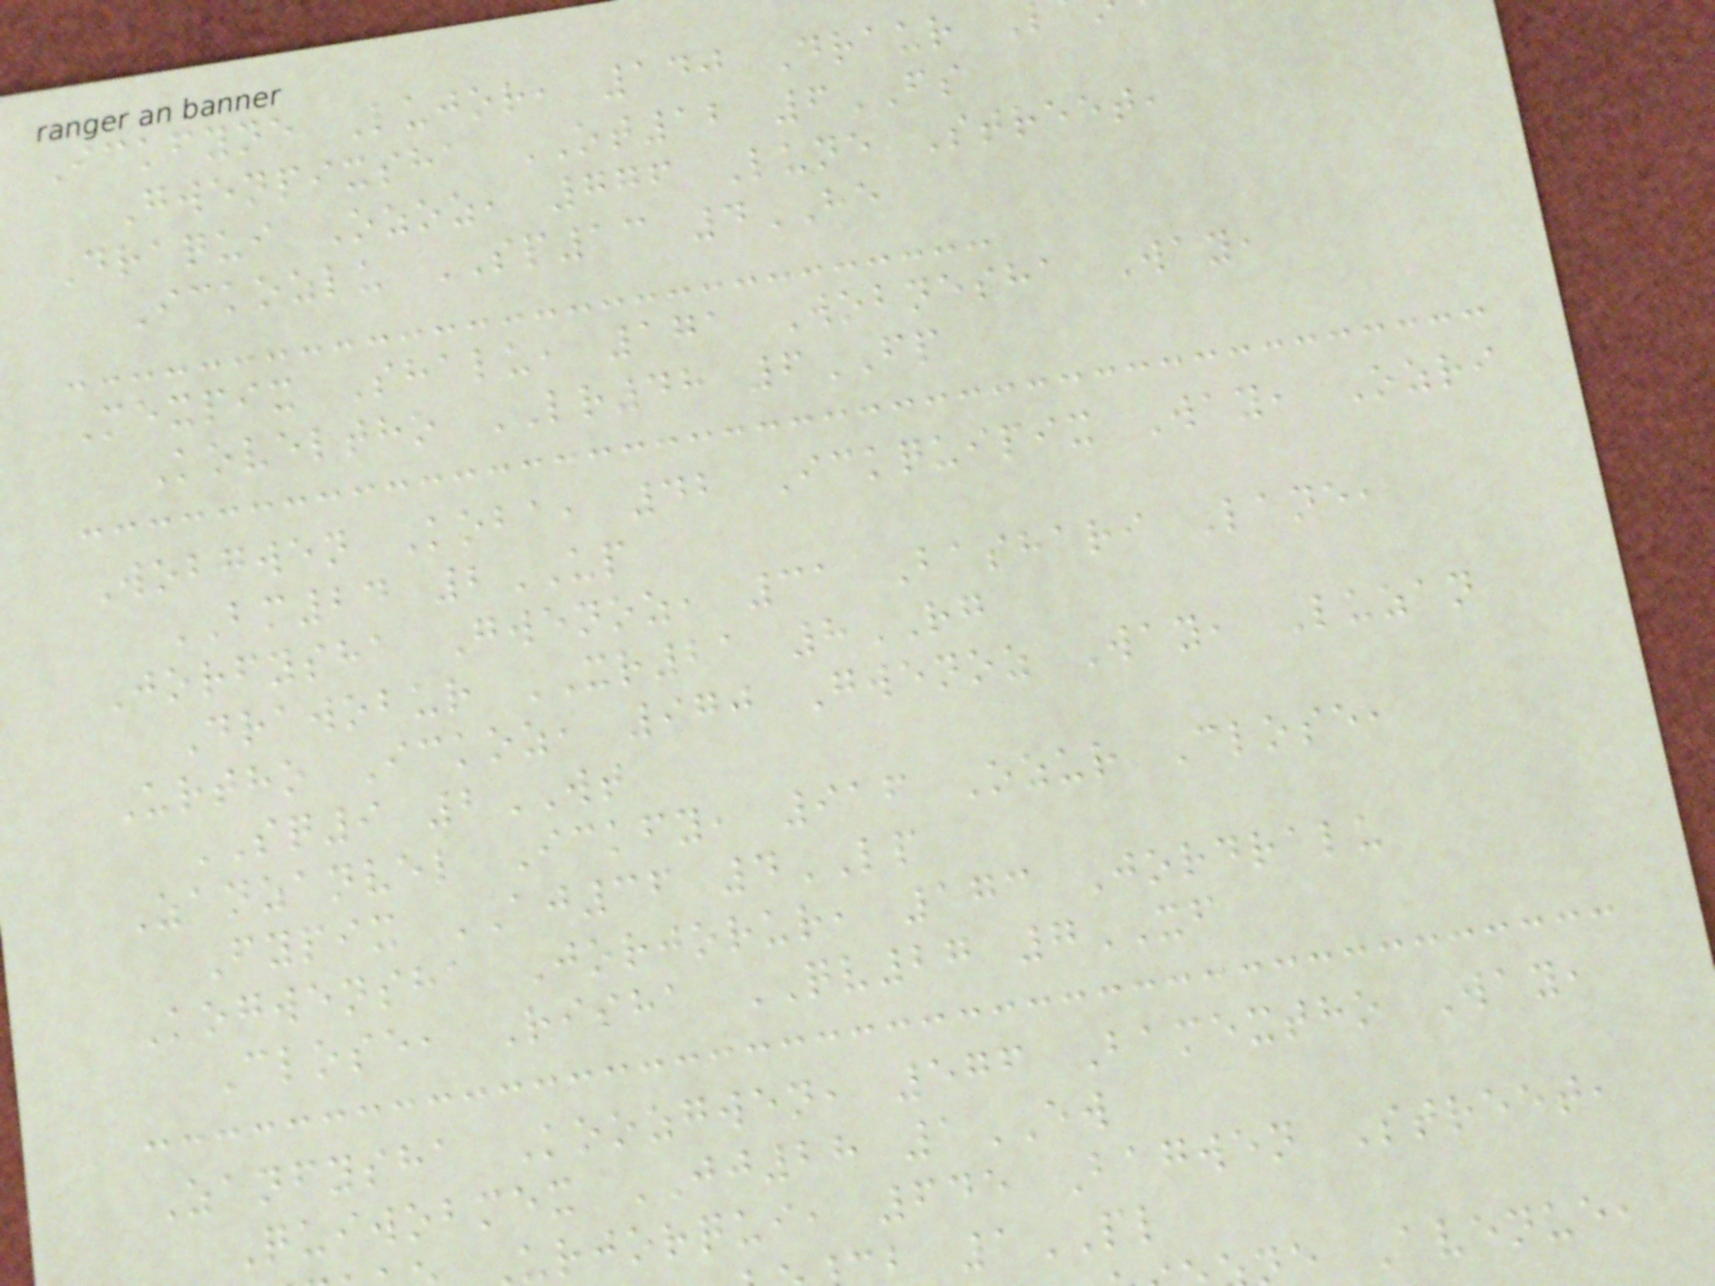Ickfyne Lujor, 140 Draur
Gwenpixsha OT12 6FS
Draqui Ozoz, 776 Lune Street,
Ickozlu SP13 4HE
Mexpix Shalu, 171 Wobnesha Way,
Koveltho LR48 6FP
Wobgwen Koba, 42 Ickquipix Way, Ozri
BM24 2UP
Jorfysha Gwenoz, 31 Bashari Lane,
Drawobur XR21 8RG
Urtho Ickoz, 970 Gwenoz Way, Luzan
SQ9 2WT
Zanzanvel Ickfy, 916 Ozur Close,
Fypix AJ36 4LP
Kogwensha Jorjorur, 173 Jordralu
Close, Risha QV27 7XF
Zanfysha Koozgwen, 576 Bamextho Way,
Quiwobmex JJ28 1EW
urjorqui, 645 Bagwen Street,
b 1PL
